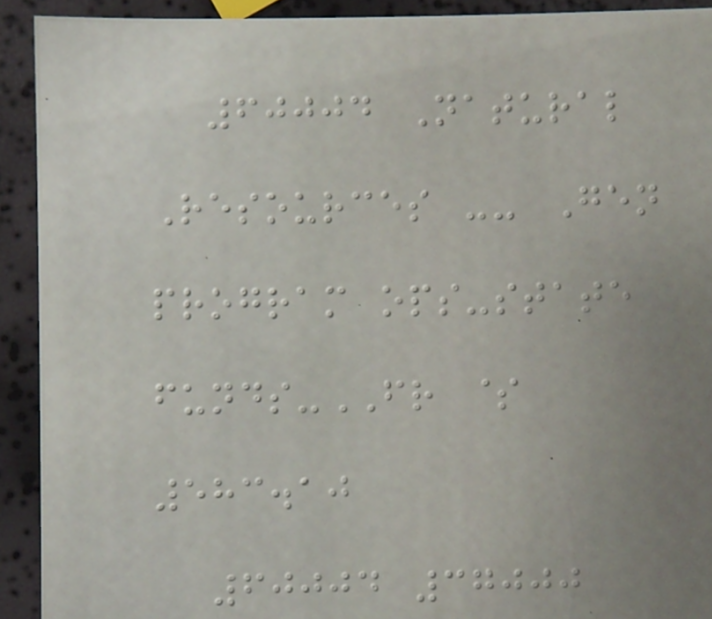60004 Natural
Resources -- Gen
program ops-state
funds-FR $
583.10
60004 37000
